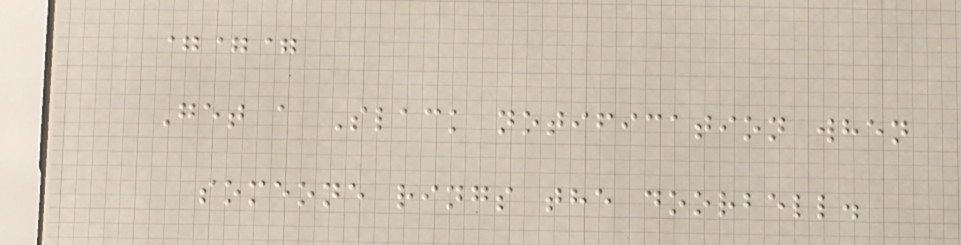===
Get a Slack notification when
someone rings the doorbell.
